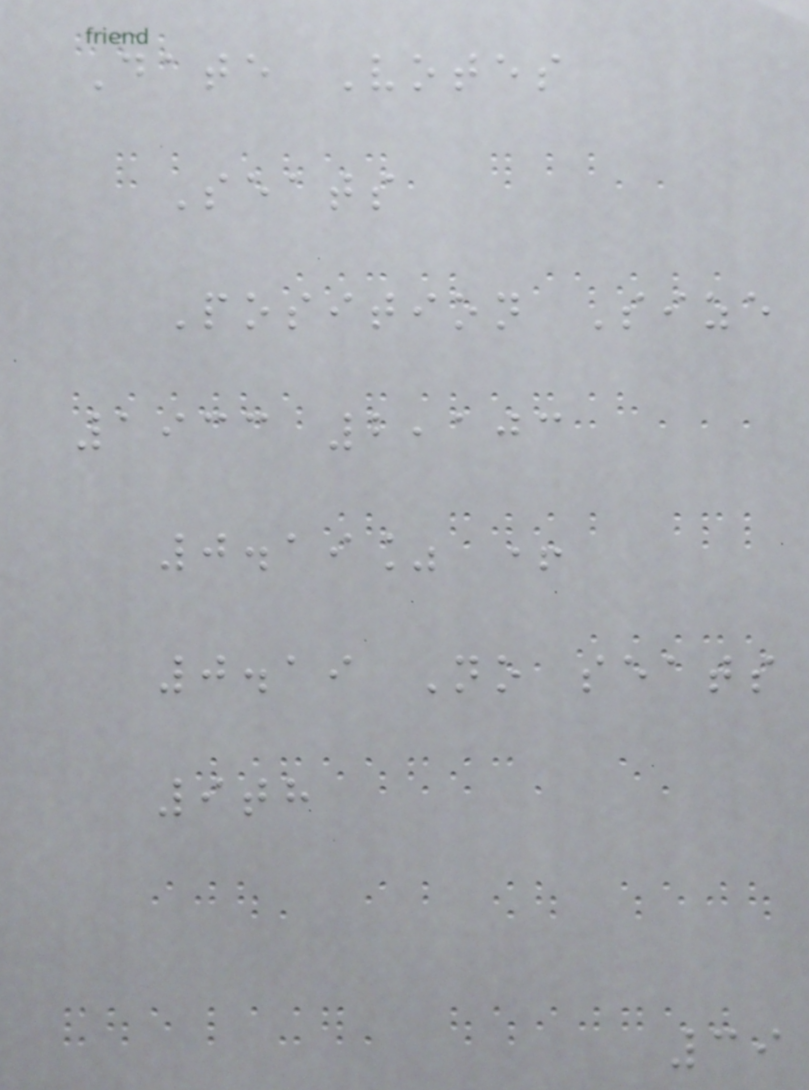Date Votes
Seats
Position Size
1933 2,103
0.19% +
0.19 No seats
9th
39
